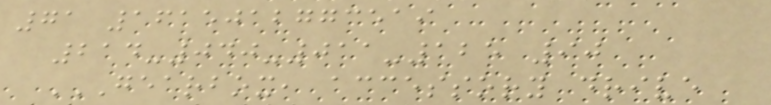71 1615012773519
214-040-011-125 90
GEARBOX, ACCESSORY DRIVE
